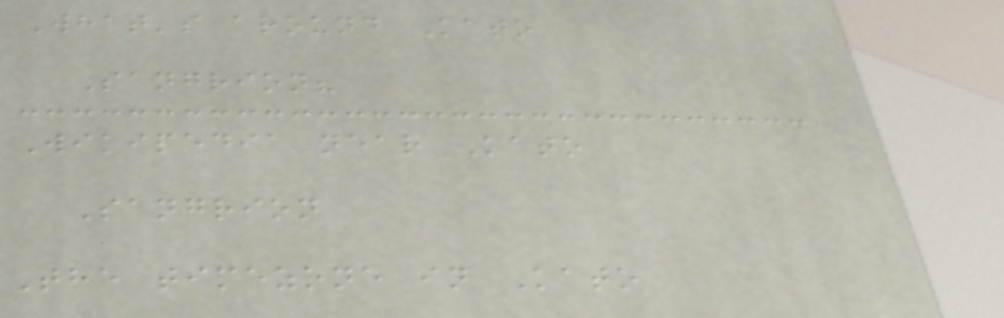What's around Kato
Sangrion?
Wikipedia near Kato
Sangrion
The timezone in Kato
